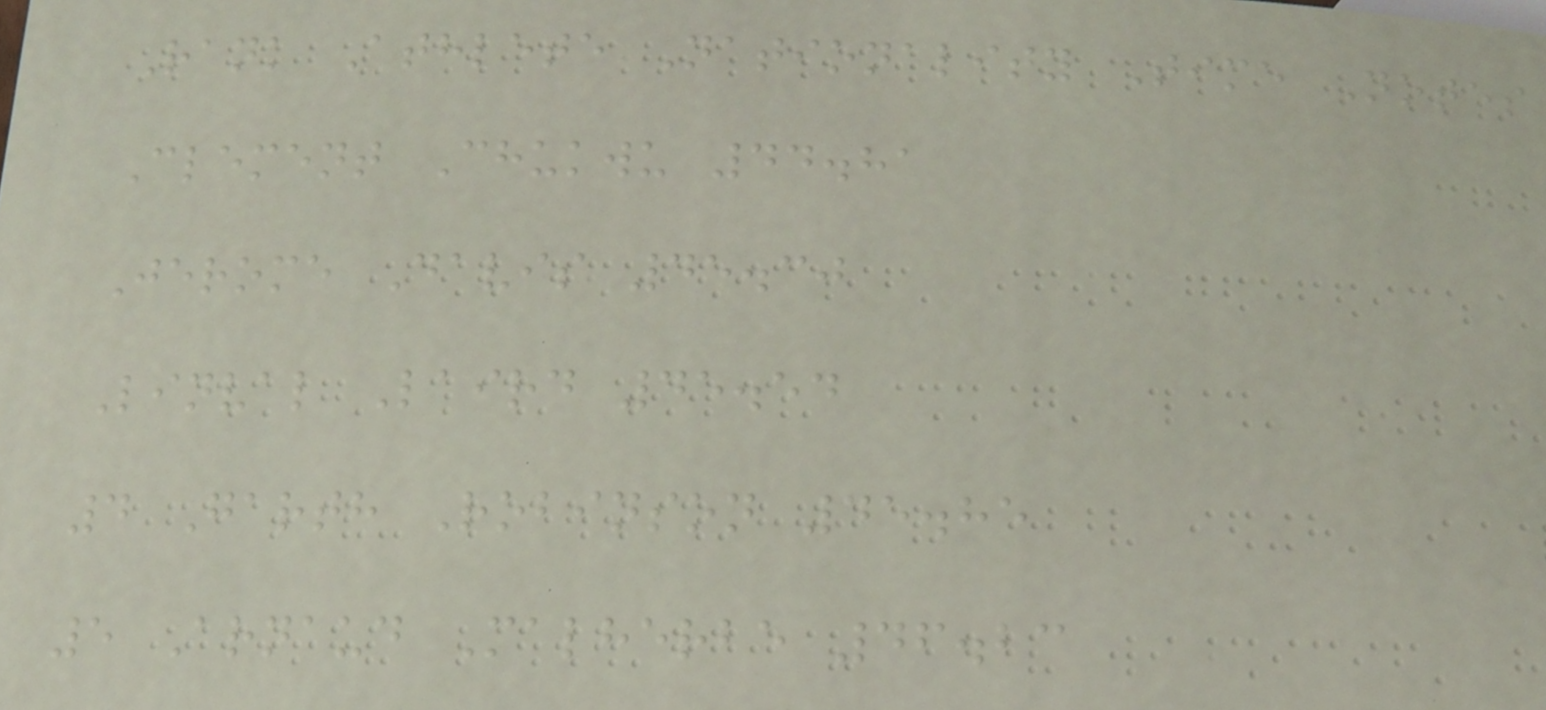Rank Athlete Nationality Time Notes
Clement Chukwu 44.81
Jerome Davis 45.30
Linval Laird 45.54
4 Garth Robinson 45.85
5 Arnaud Malherbe 46.23
